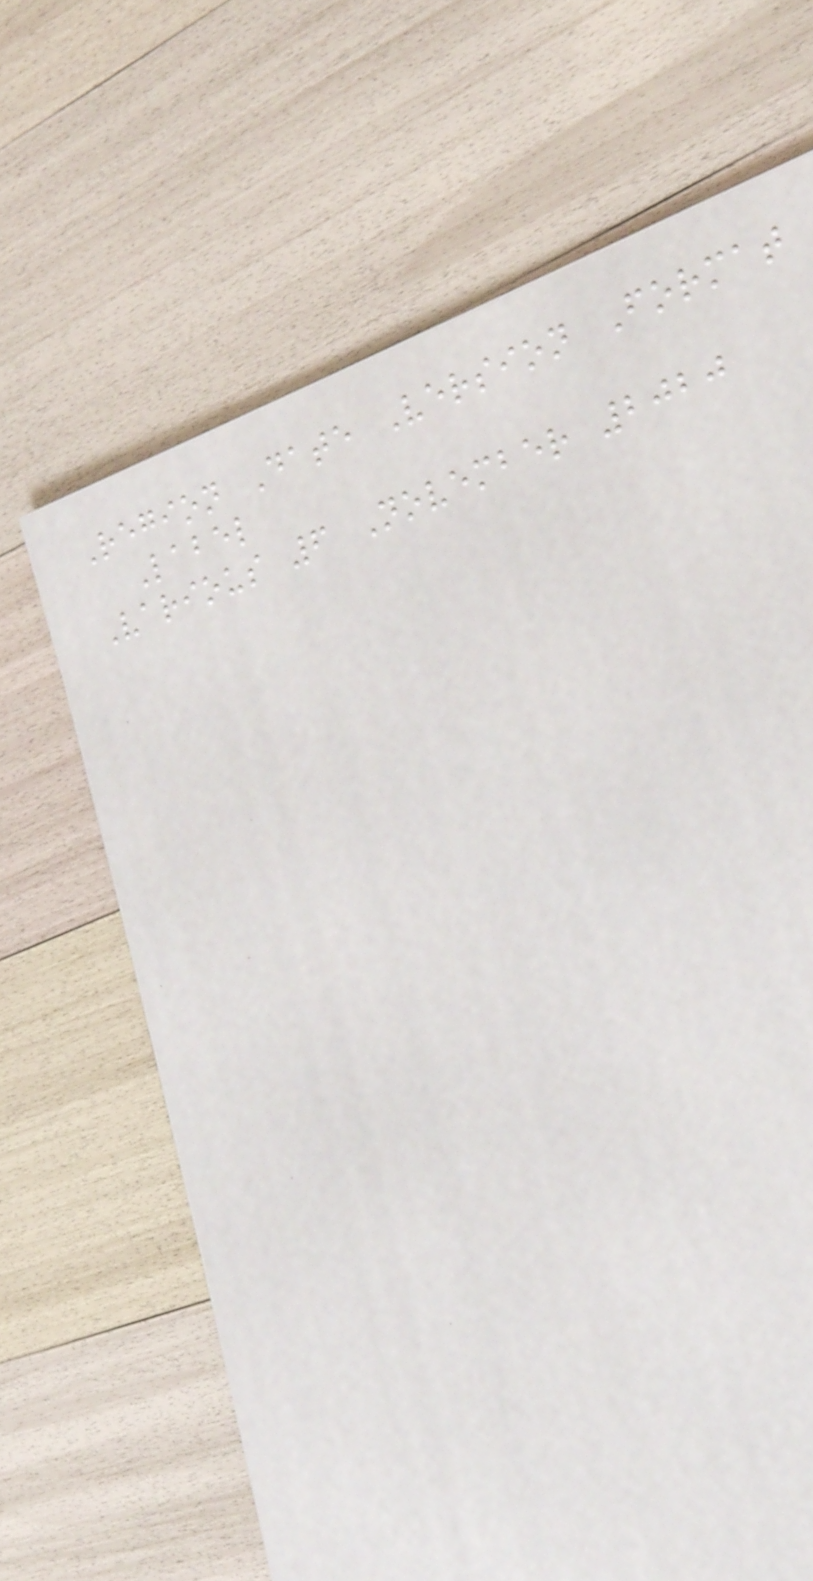Region Date Version Format
Label
Various 6 November 2020
